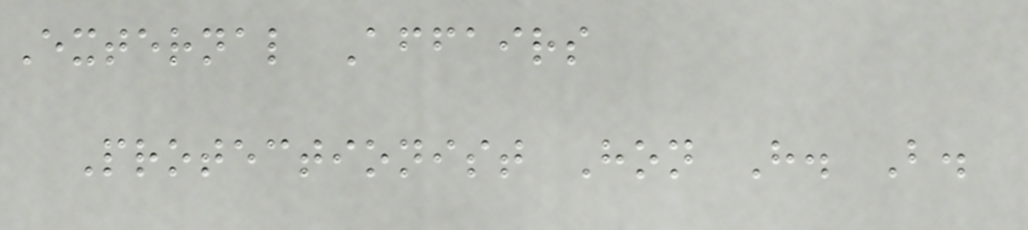External Affairs
Protectionist Hon H. B.
